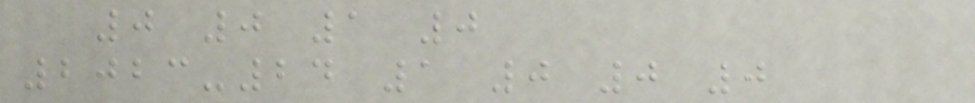0 0 1 0
2023-24 1 0 0 0
